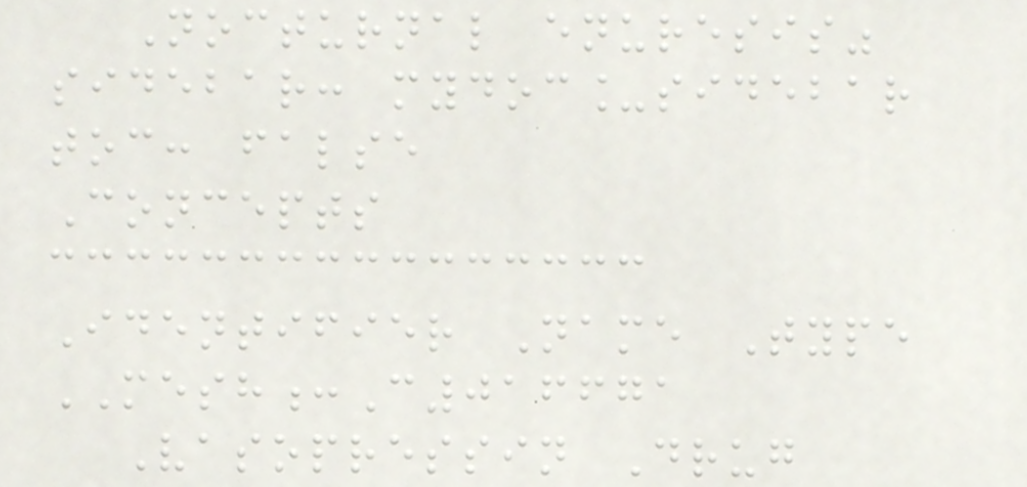Nocturnal enuresis"
sidebar: mydoc_sidebar
toc: false
Concepts
Identifier Name Type
MESH:C016671
Vasopressin Drug
